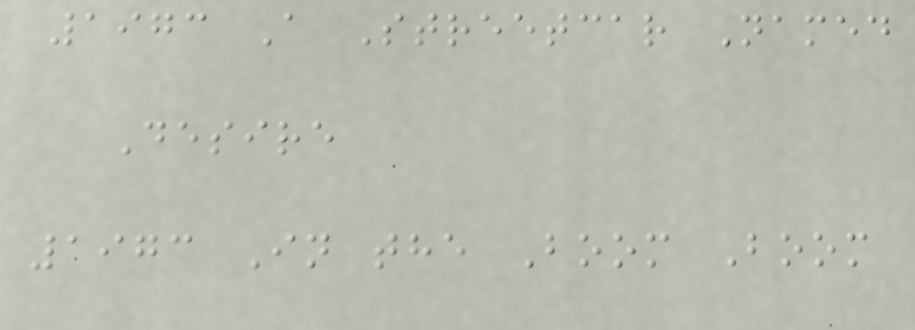1973 A Streetcar Named
Desire
1973 In the Boom Boom
